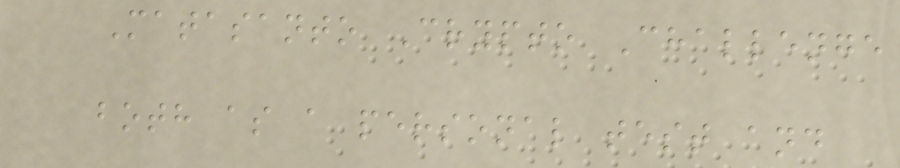Matasanto Crypto Challenge
both as a personal test and
